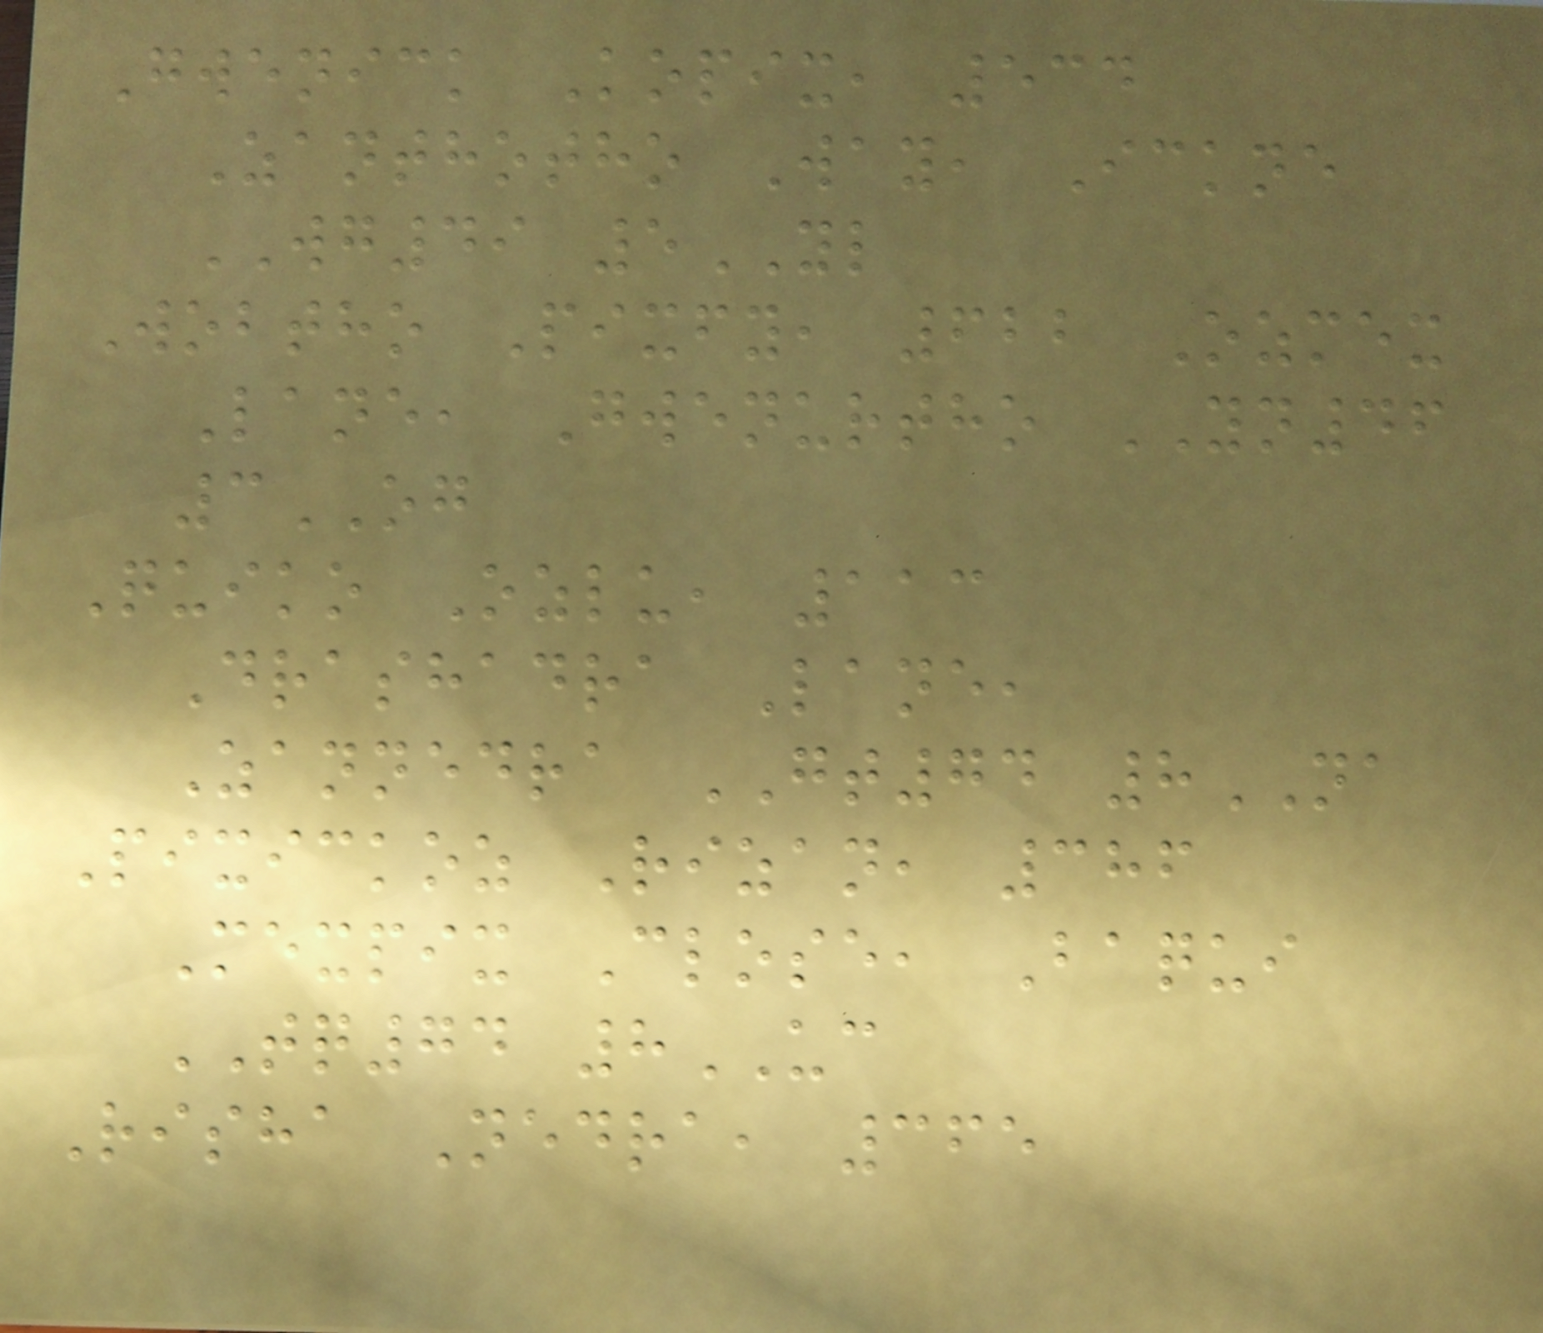Gwenick Kopix, 534
Zanthotho Way, Ickne
WG49 5YL
Wobtho Pixfy, 622 Ozmex
Lane, Gwenurtho YN46
3OG
Quiko Ozlu, 113
Drashadra Lane,
Zannedra GT74 8NA
Pixickoz Rizan, 386
Mexpix Close, Baqui
TQ74 8UC
Risha Nedra, 365
